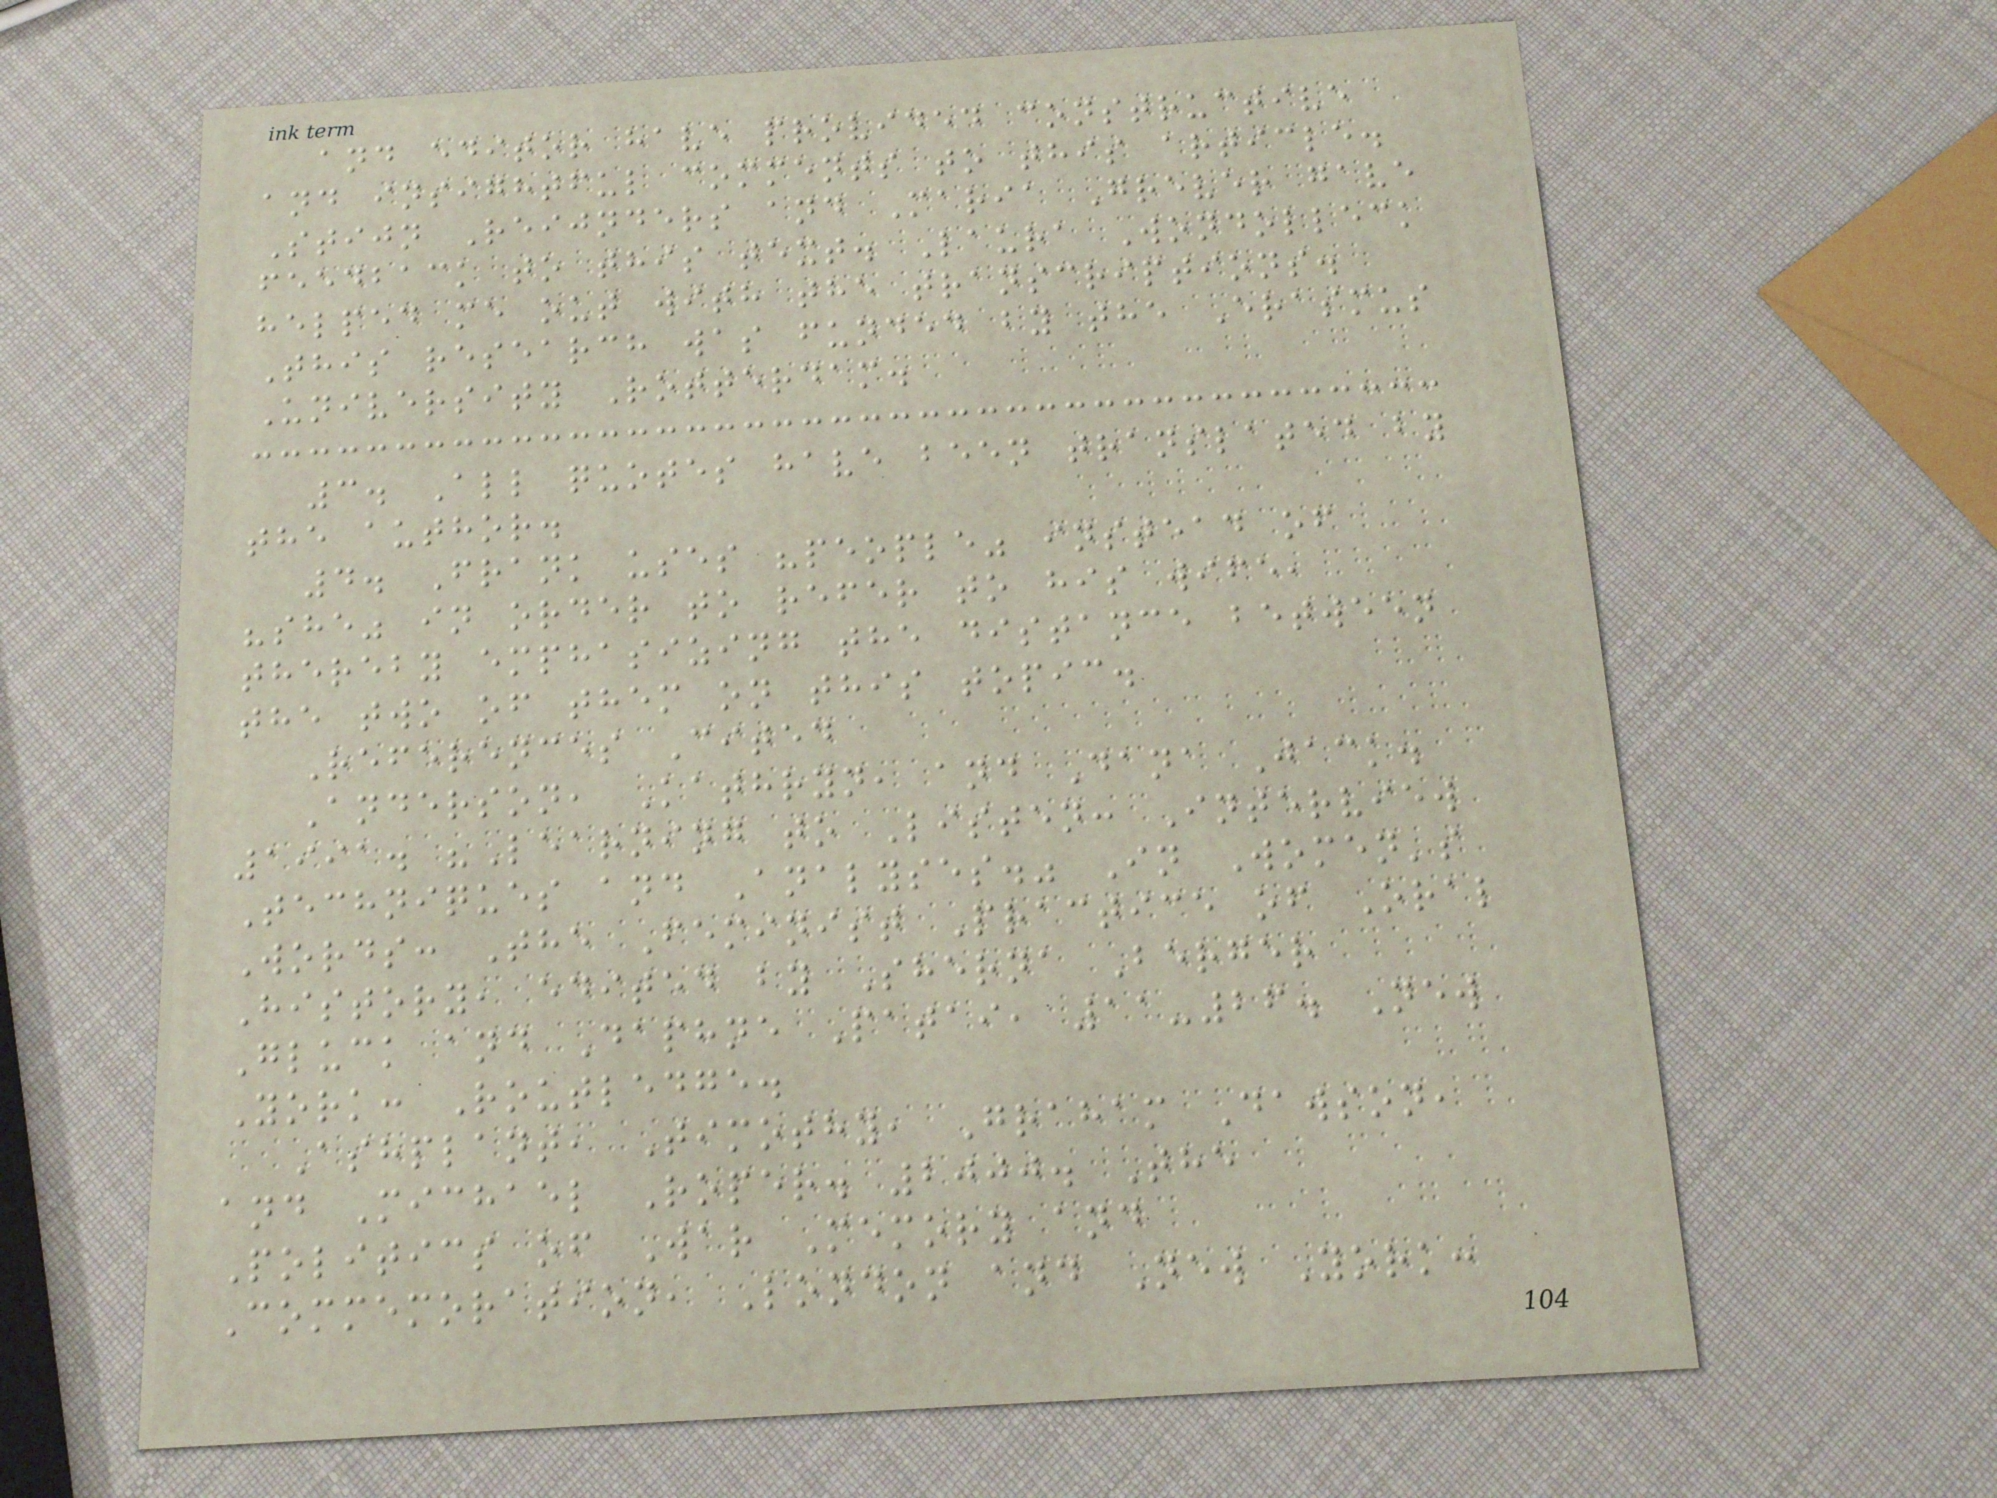and editor have provided constructive
and insightful comments to this article.
Stijn Reijnders and Maria Grever gave
feedback to this text. Laura Wondolleck
helped me out with the transcriptions.
This research was funded by the Erasmus
University Rotterdam.
3. All quotes have been translated by
the author.
4. Frank uses "people" instead of
"she" in order to refer to his wife,
thereby emphasizing the distance between
the two of them on this topic.
References Cited
Anderson, Kathryn, and Dana Jack.
1991. "Learning to Listen: Interview
Techniques and Analyses." In Women's
Words: The Feminist Practice of Oral
History, edited by Sherna Berger
Gluck and Daphne Patai, 11-26. New
York: Routledge.
Ashplant, Timothy, Graham Dawson,
and Michael Roper. 2000. The
Politics of War Memory and
Commemoration, London and New York:
